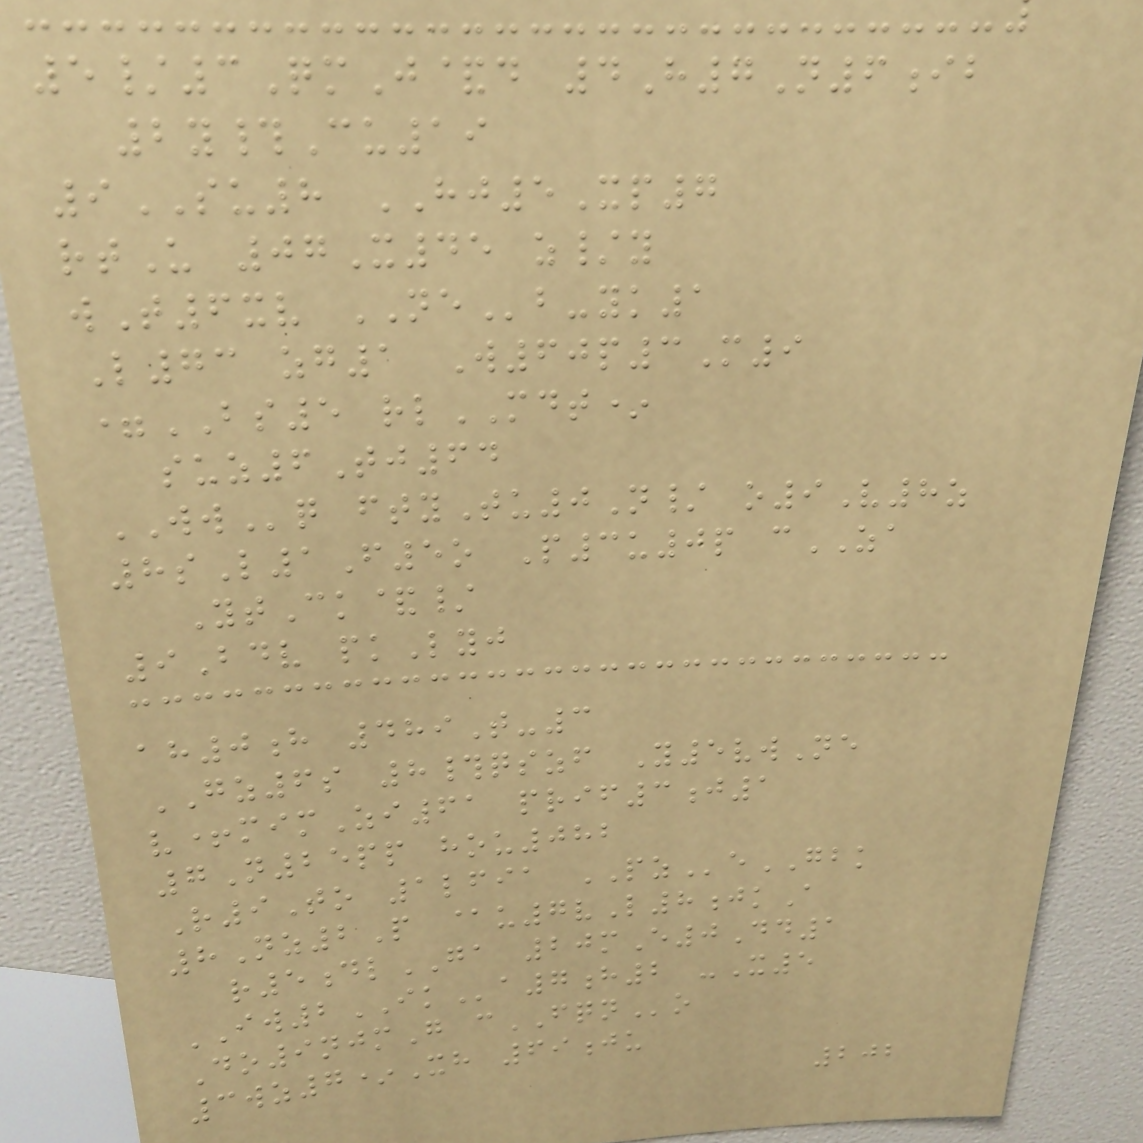5/3QmJ&d 4H7N6ib
2y#Cu19
9SU8 HJ5Xp7
rtU 07X45 z/y
wT6xv NEb-yk1
L73 zg1 W60p3M9
=BS5 rlMDT*
suz6Tj64
WWq ftyTu0N/ o9V8z
8sL1F5o P3u0p cZA
YtCk&/
9Bdv pkLyj
ah0h 489T-3
GZ6s 8#qszf Y5vwNe
v+mimZi61 prif3j1
7N25pp hou082
R9To 1lfia PZeGBK
8Nz2P @u7vL8jkA
r5dlGA 20mE0Dd1
IW2IKa7h2 -X5
Do9njmG cFQNo
3wz7*Xh 69ju
202
